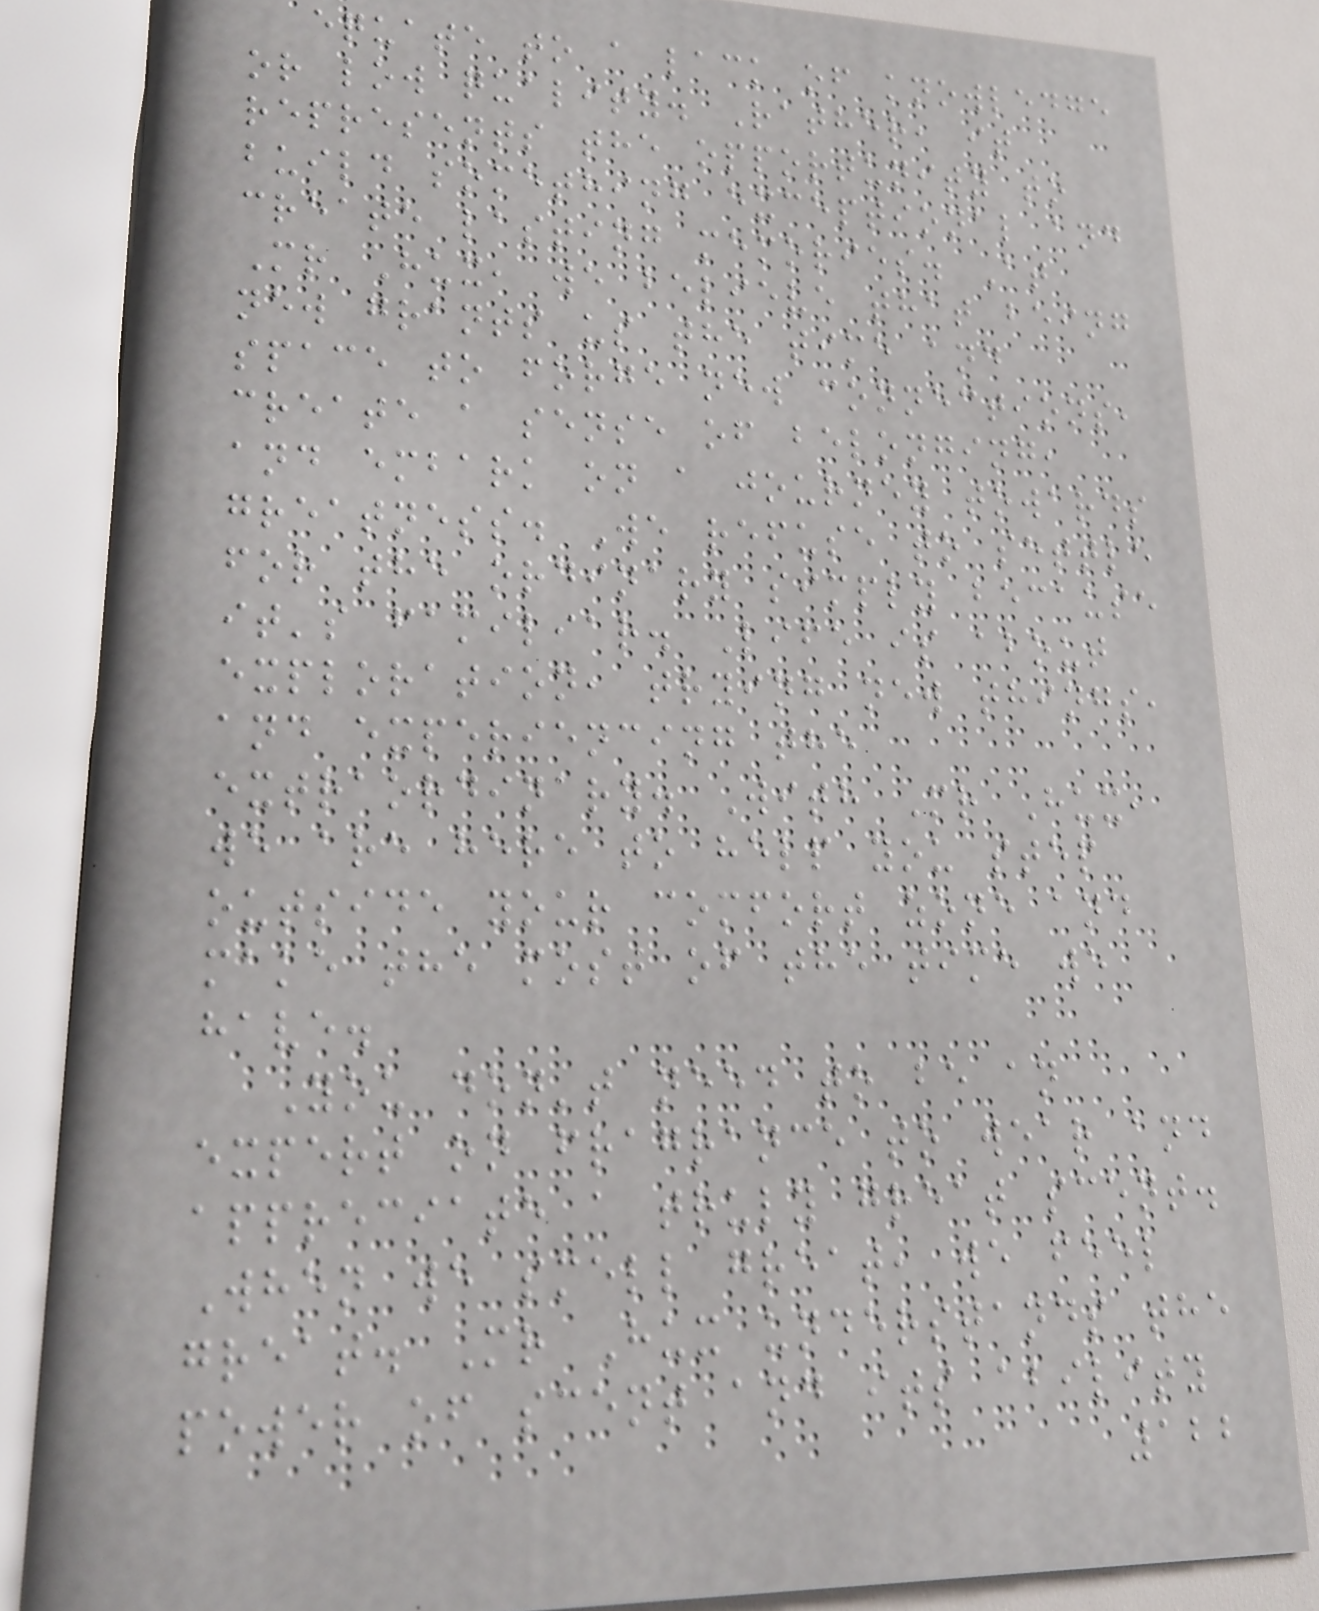equate to a lack of knowledge
or low quality. Rather, it
represents the opportunity to
build something exceptional and
create lasting memories. At
Mr Hux, we believe that being
new grants us the time and
space to forge new connections,
create a sense of belonging,
and embark on a journey towards
greatness. We refuse to settle
for the ordinary simply because
it's familiar. Life is about
exploration, trying new things,
and experiencing the
extraordinary. With Mr Hux,
we are here to help you step
outside your comfort zone and
make the most of the time we
have.
You don't need to be an
expert on fragrance to wear and
appreciate a truly great scent.
When we smell great, we feel
great. Mr Hux understands the
power of scent and its ability
122
